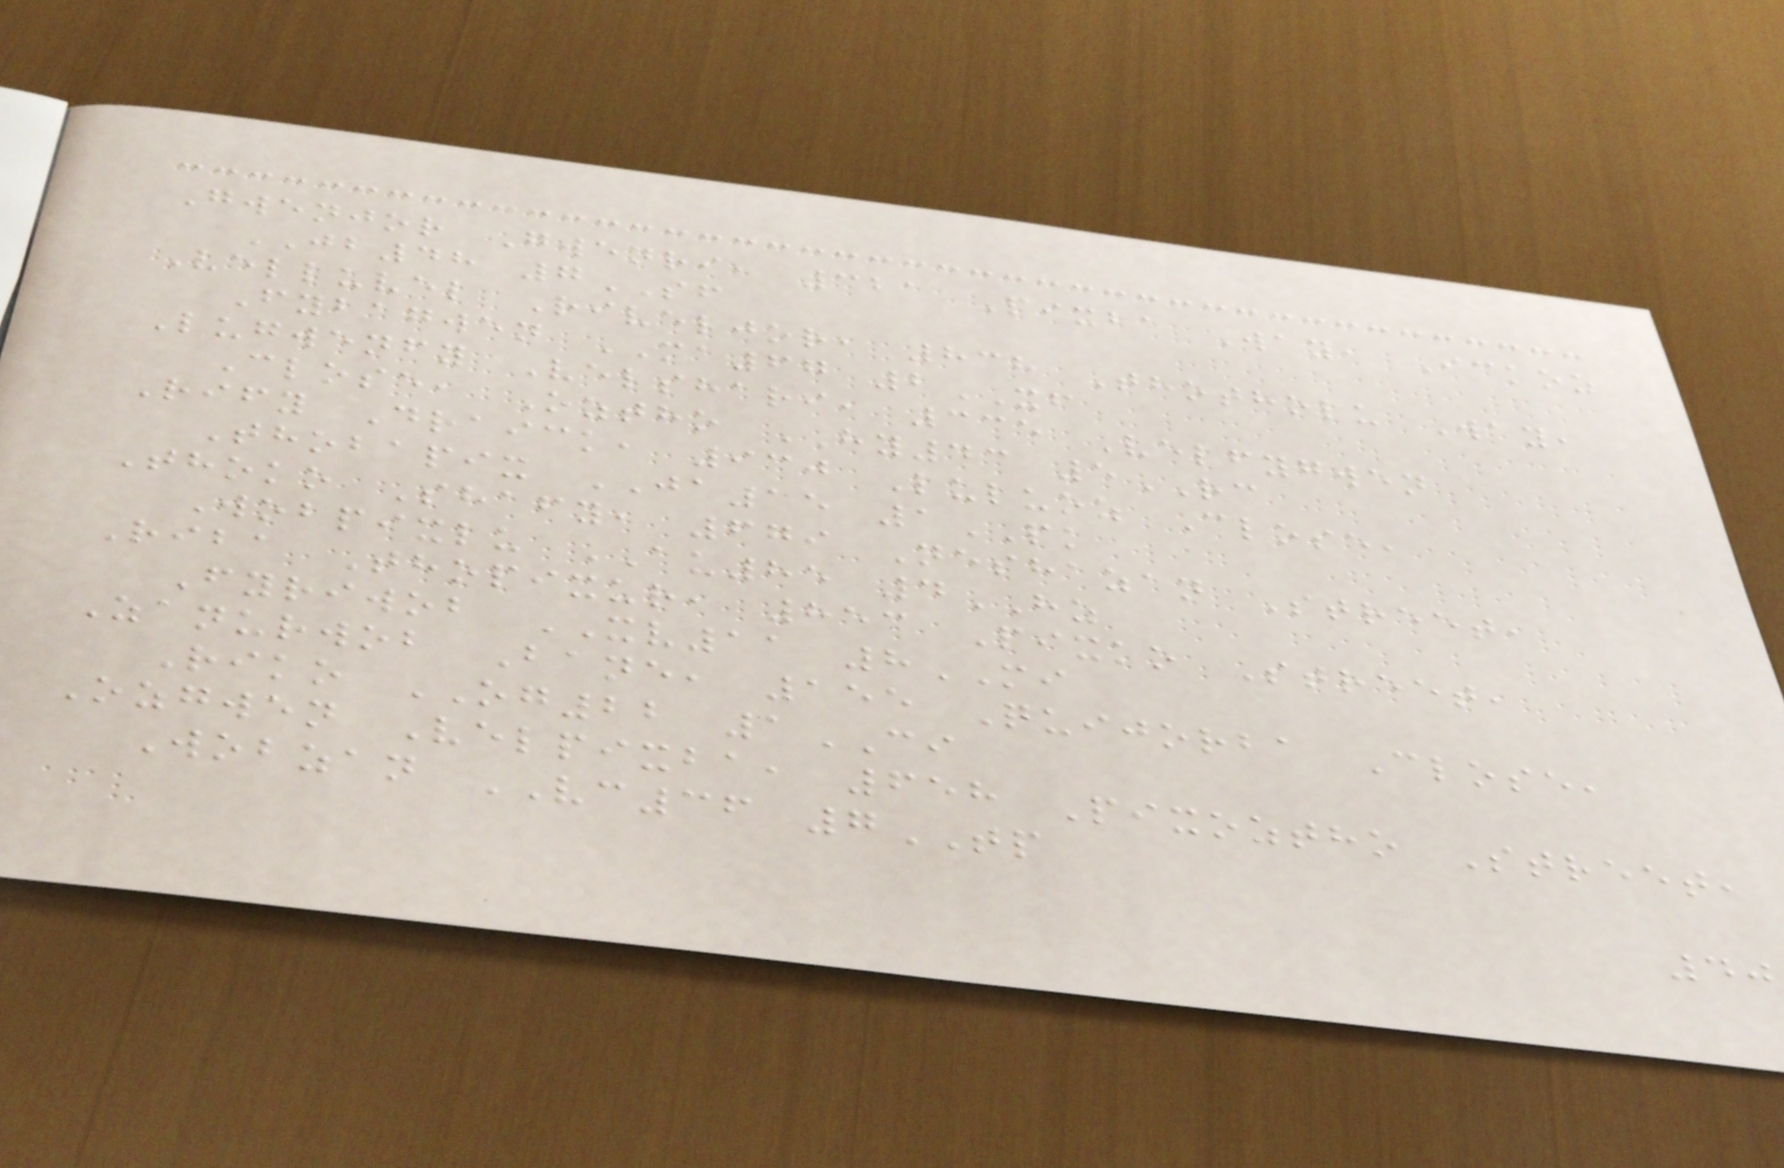Gwenjor Gwenri, 321 Pixba Way, Ickoz
JB48 7SF
Velluvel Riveljor, 838 Thotholu Way,
Fybagwen MA67 2XF
Lugwenfy Velshari, 335 Velfygwen
Close, Oztho HY43 5RC
Rify Draick, 930 Luluoz Close,
Thobapix JA15 1PK
Thoko Shafy, 679 Neshazan Street,
Wobpixlu AU85 4HZ
Riba Thopixur, 853 Pixko Street,
Fyriwob XV11 8MI
Zanurwob Bane, 155 Quijorba Close,
Riko OG22 1CI
Ozgwen Velpixba, 658 Pixoztho Street,
Wobzan VC36 7TP
40
